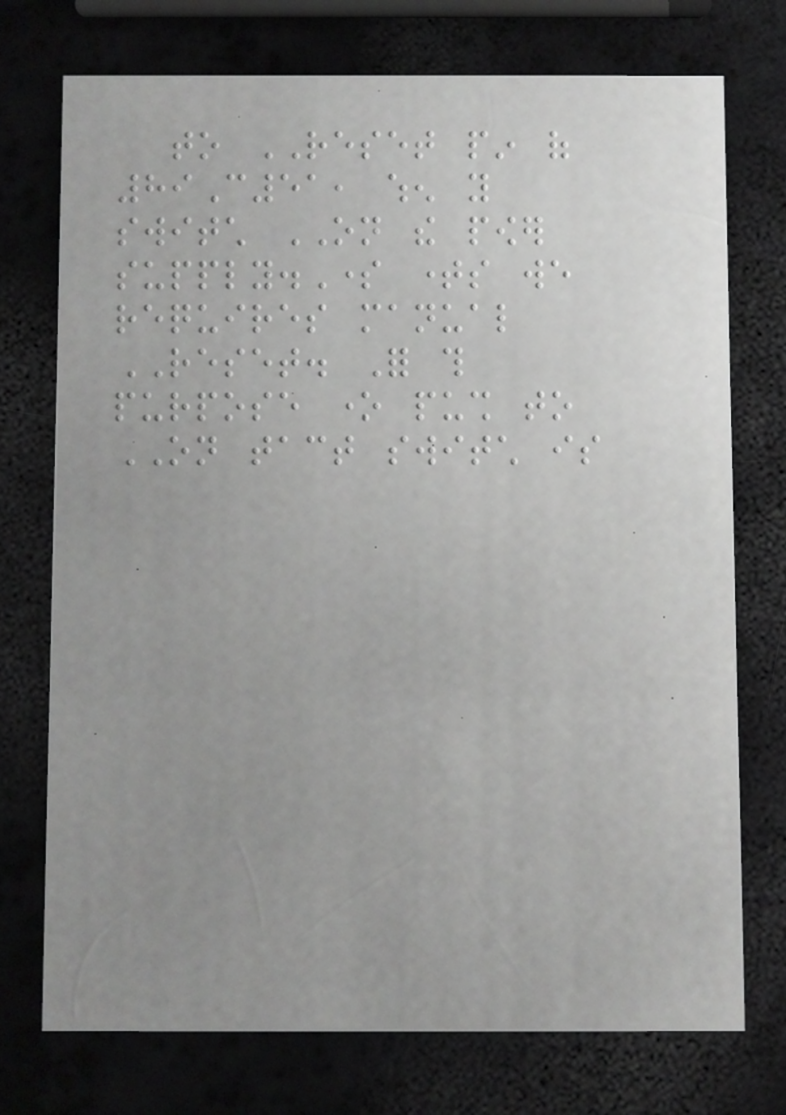to RESET pin of
89C51, when you
switch ON the power
supply.Some times we
requires manual
RESET. For this
purpose one push to
ON tact switch is
